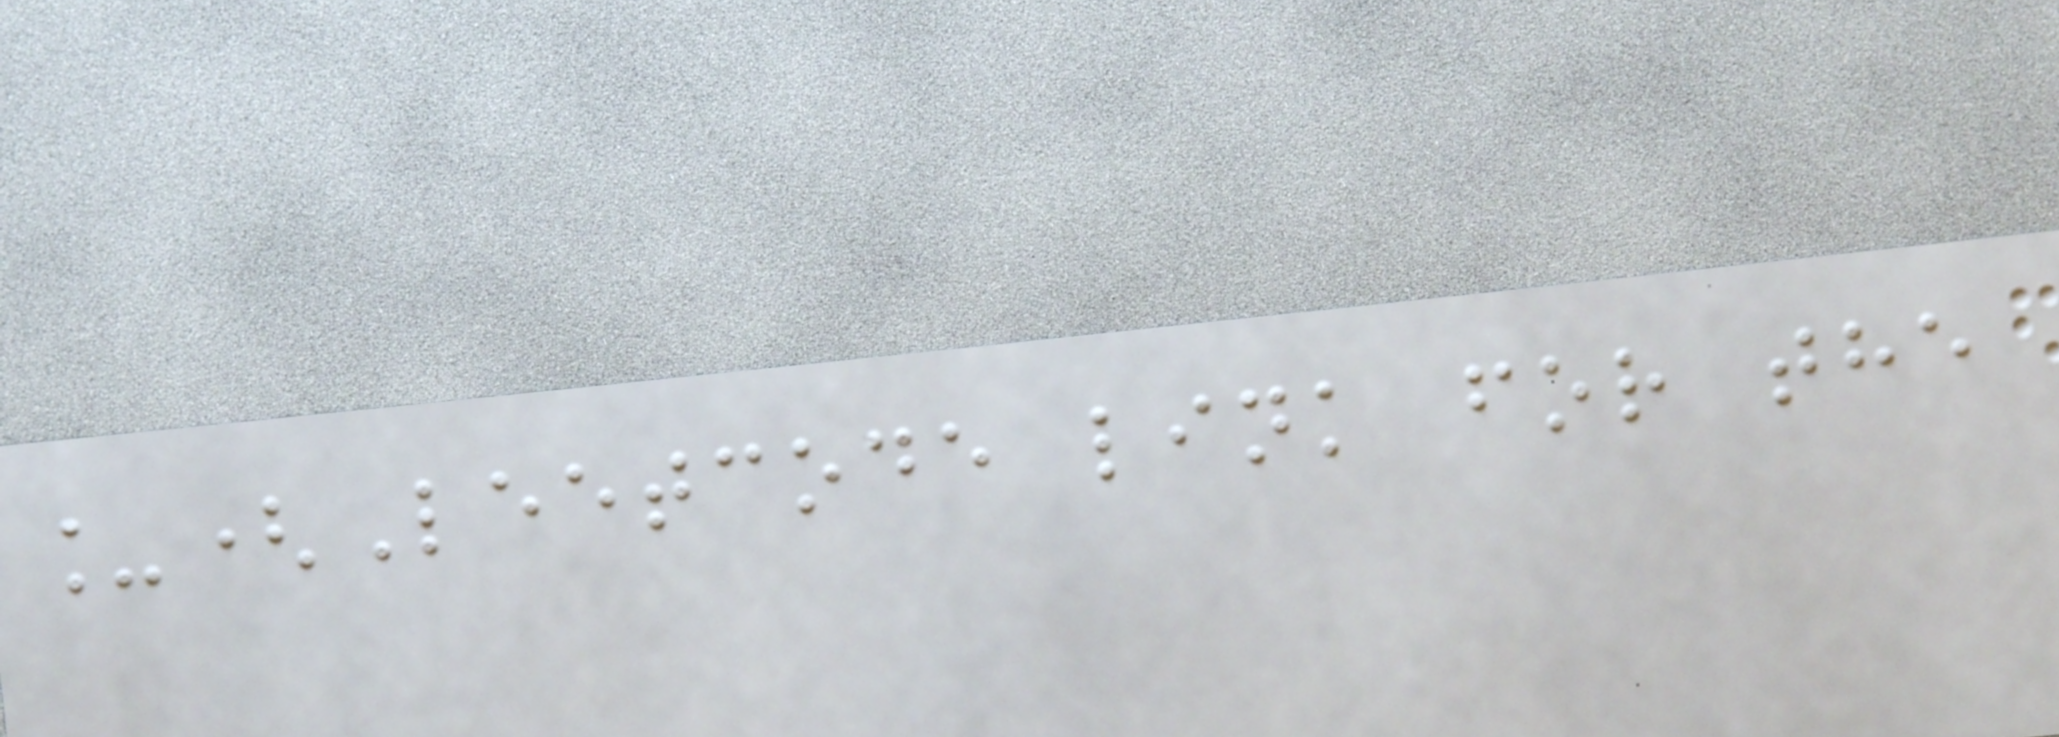_(Leetcode link for the
